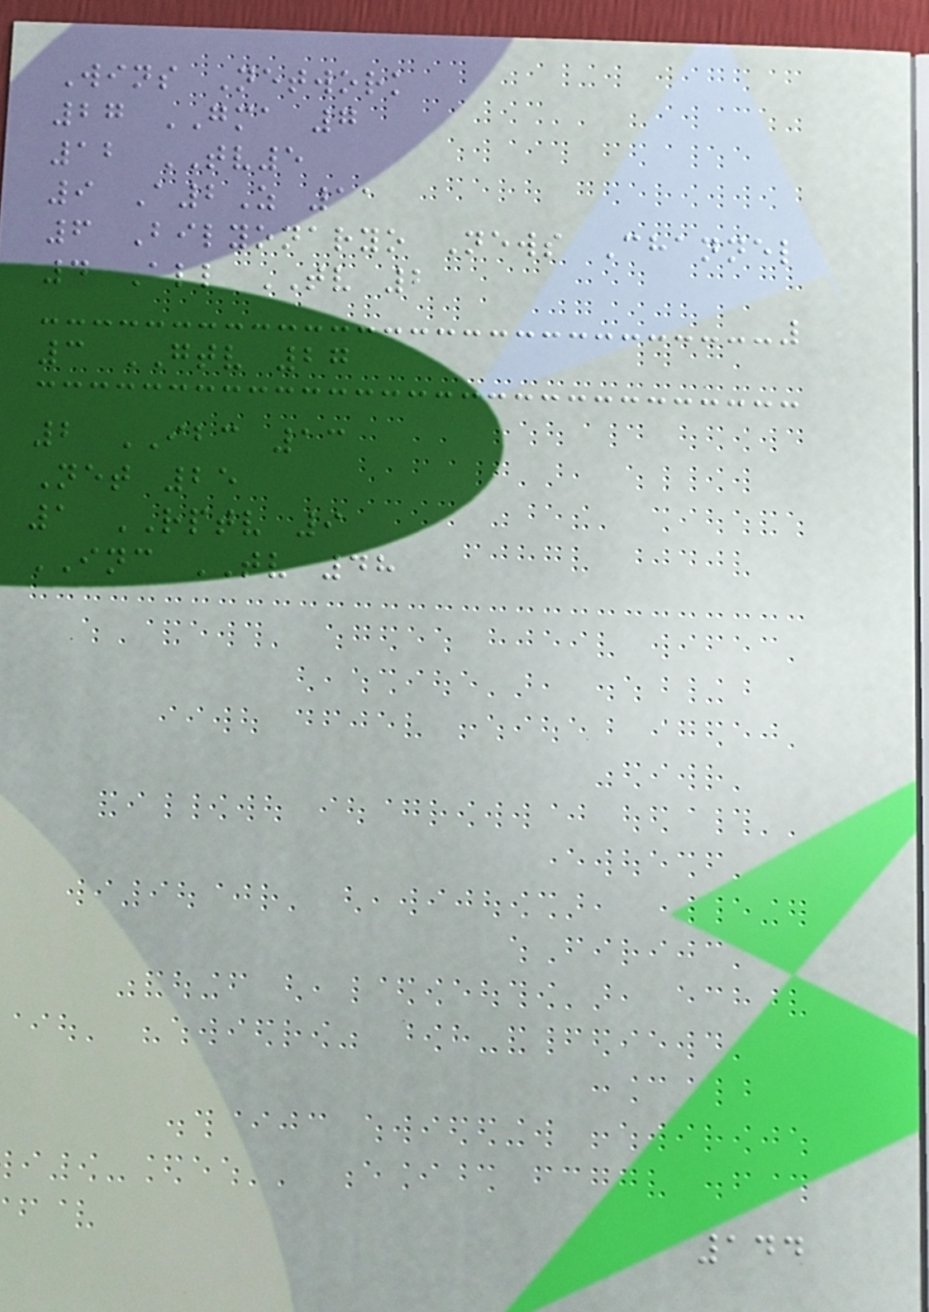Wins Network
27 GMA 7
12 TV5
9 A2Z 11
6 Bilyonaryo News Channel
4 All TV 2
3 GTV 27
2 IBC 13
Net 25
1 RPTV 9
INC TV 48
144
